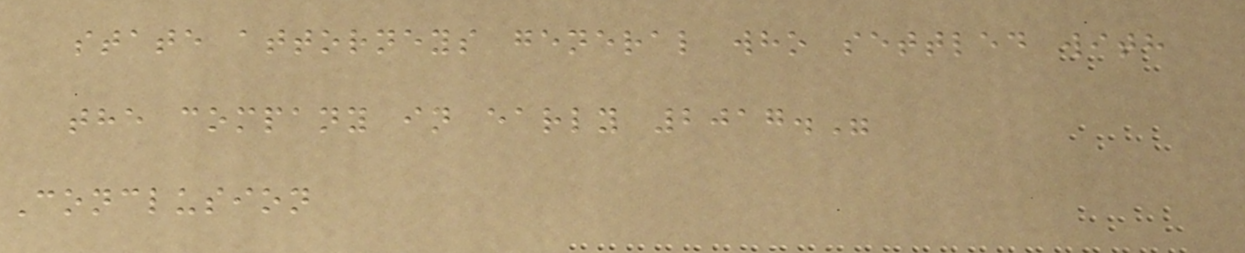state attorneys general who settled with
the company in early 2017."
Conclusion
